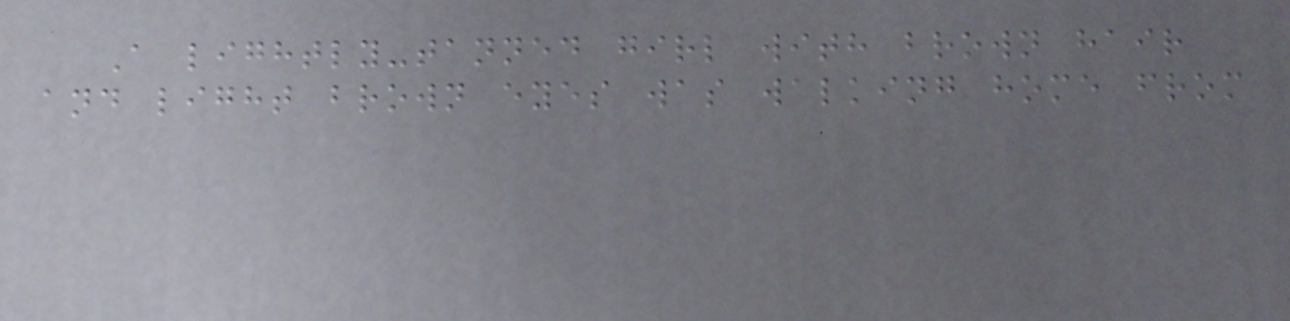A lightly-tanned girl with brown hair
and light brown eyes was walking home from
